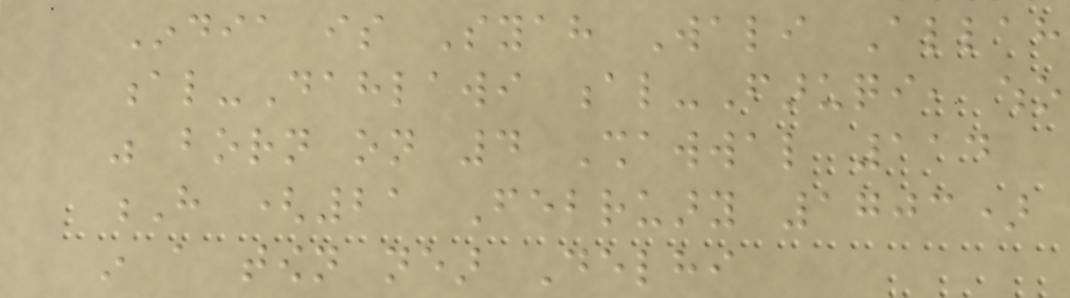India is Syah Wali Allah
al-Dahlawi al-Faruqi, who
was born on 4 Shawwal 114
H (21 February 1703)
in a town near Delhi
